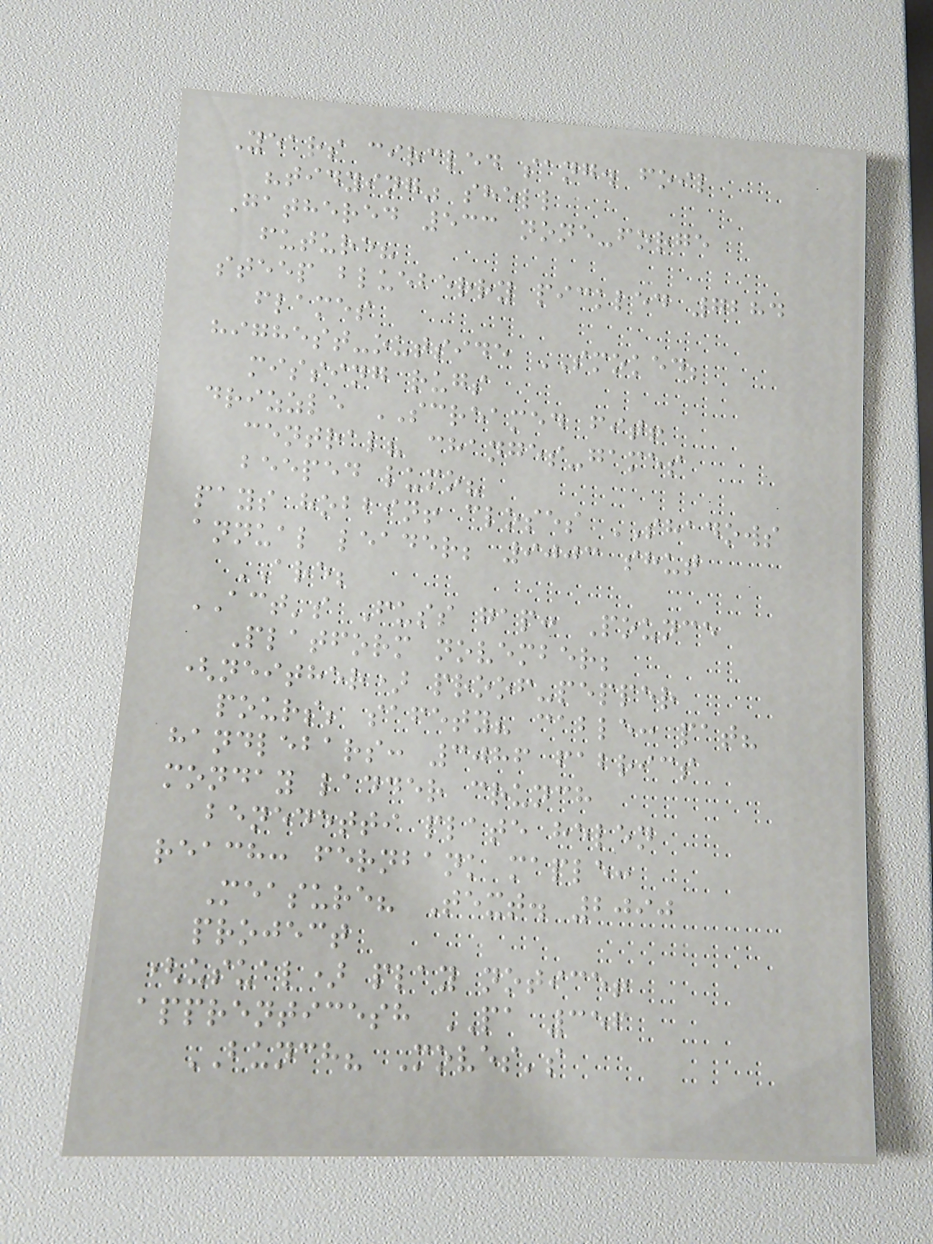Years circled sang. foil
"tidying" shell
Gathered 533 none-forge
future?
steep blueberry pickled 7284
flames
highest-outside SMOKED;
missing rugs
drizzle SCREAMED fit!
central? changes-games
beeped lumo?
pays hobbin! closes SHADOWS
annual leader; 9003 shut
ARE;
ACT's Fuss gap: Pounce
Platform november;
(neither) proof-pepper
pours; safety? cable: pat?
handlebars: 3086 fabrics
monday ladder crunch
benedetti plate helen
reach: fernbank maple:
Measure? Text. 2090
project
(usual) play notice!
apprenticesh PA 356
BUNCH? Moves's
